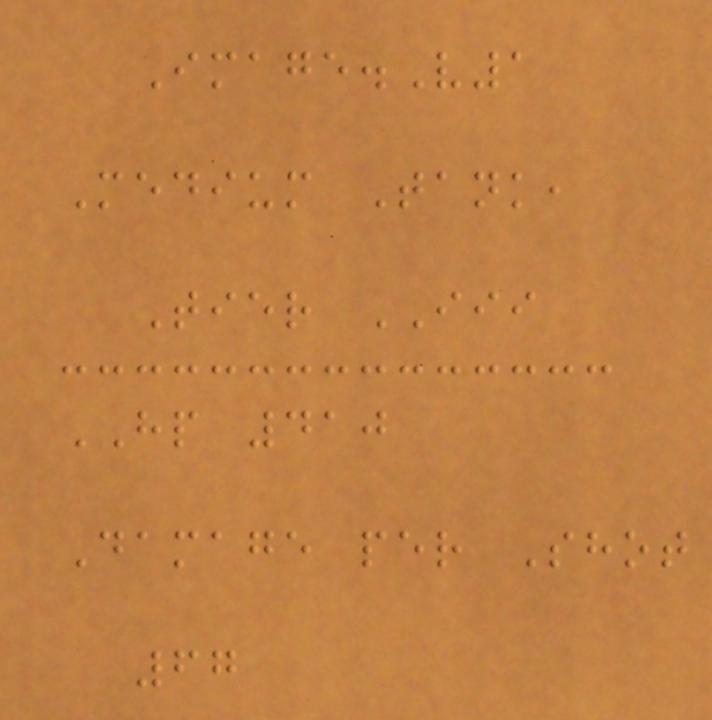Image.V1
Medium Tank,
Tier III
HP 410
Damage per Shot
67
